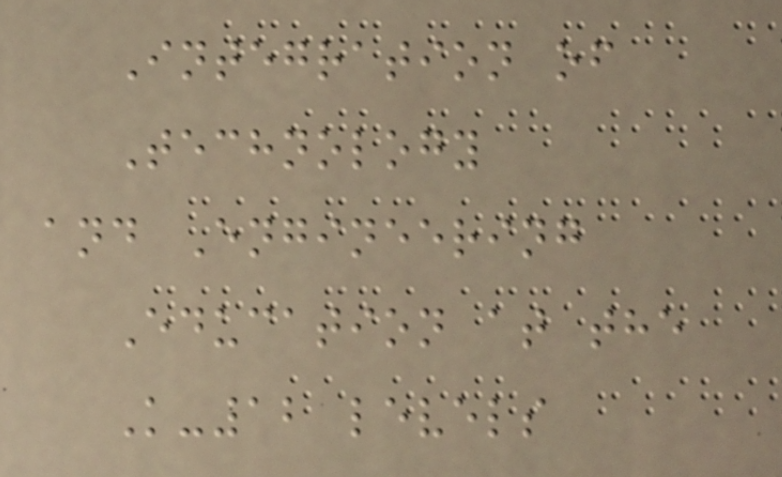Integration of
Technology
and Engineering
Education at the
K-12 levels
